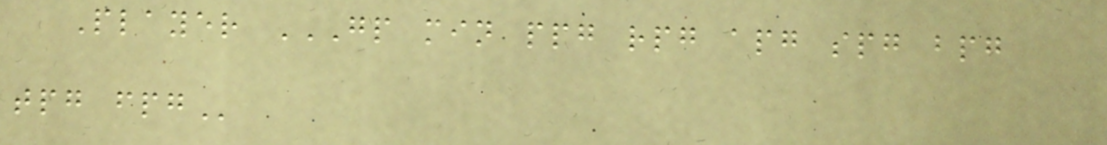Player GP MIN PPG RPG APG SPG BPG
TPG FPG
